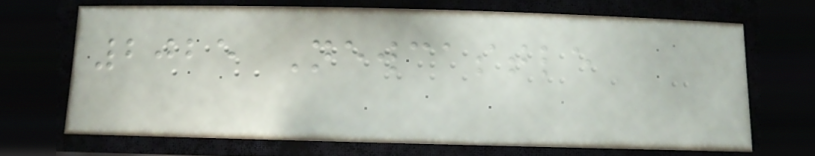2025 Newcastle
